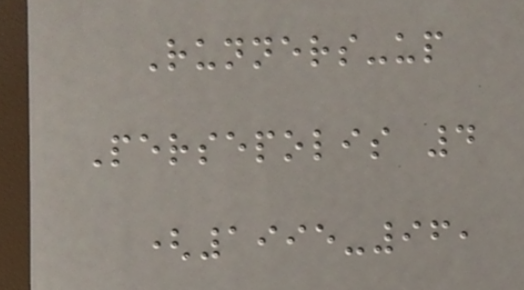Runners-up
Persepolis 4
(1995-96,
